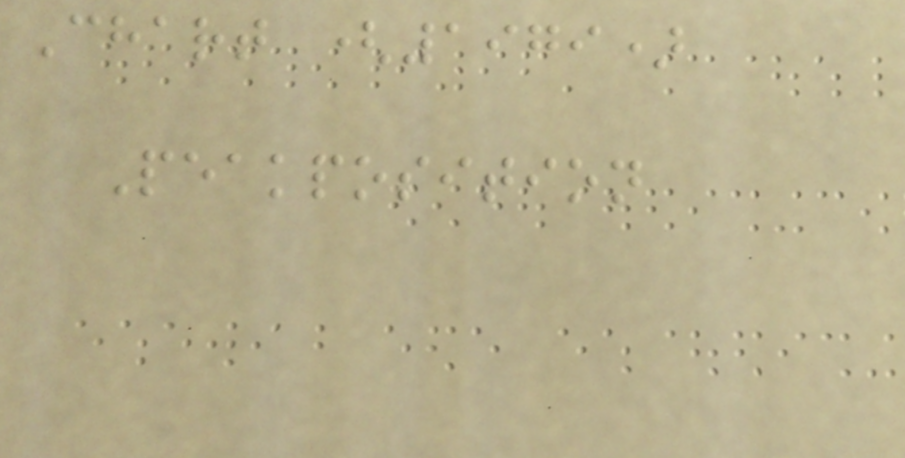Chart (1979)
Peakposition
